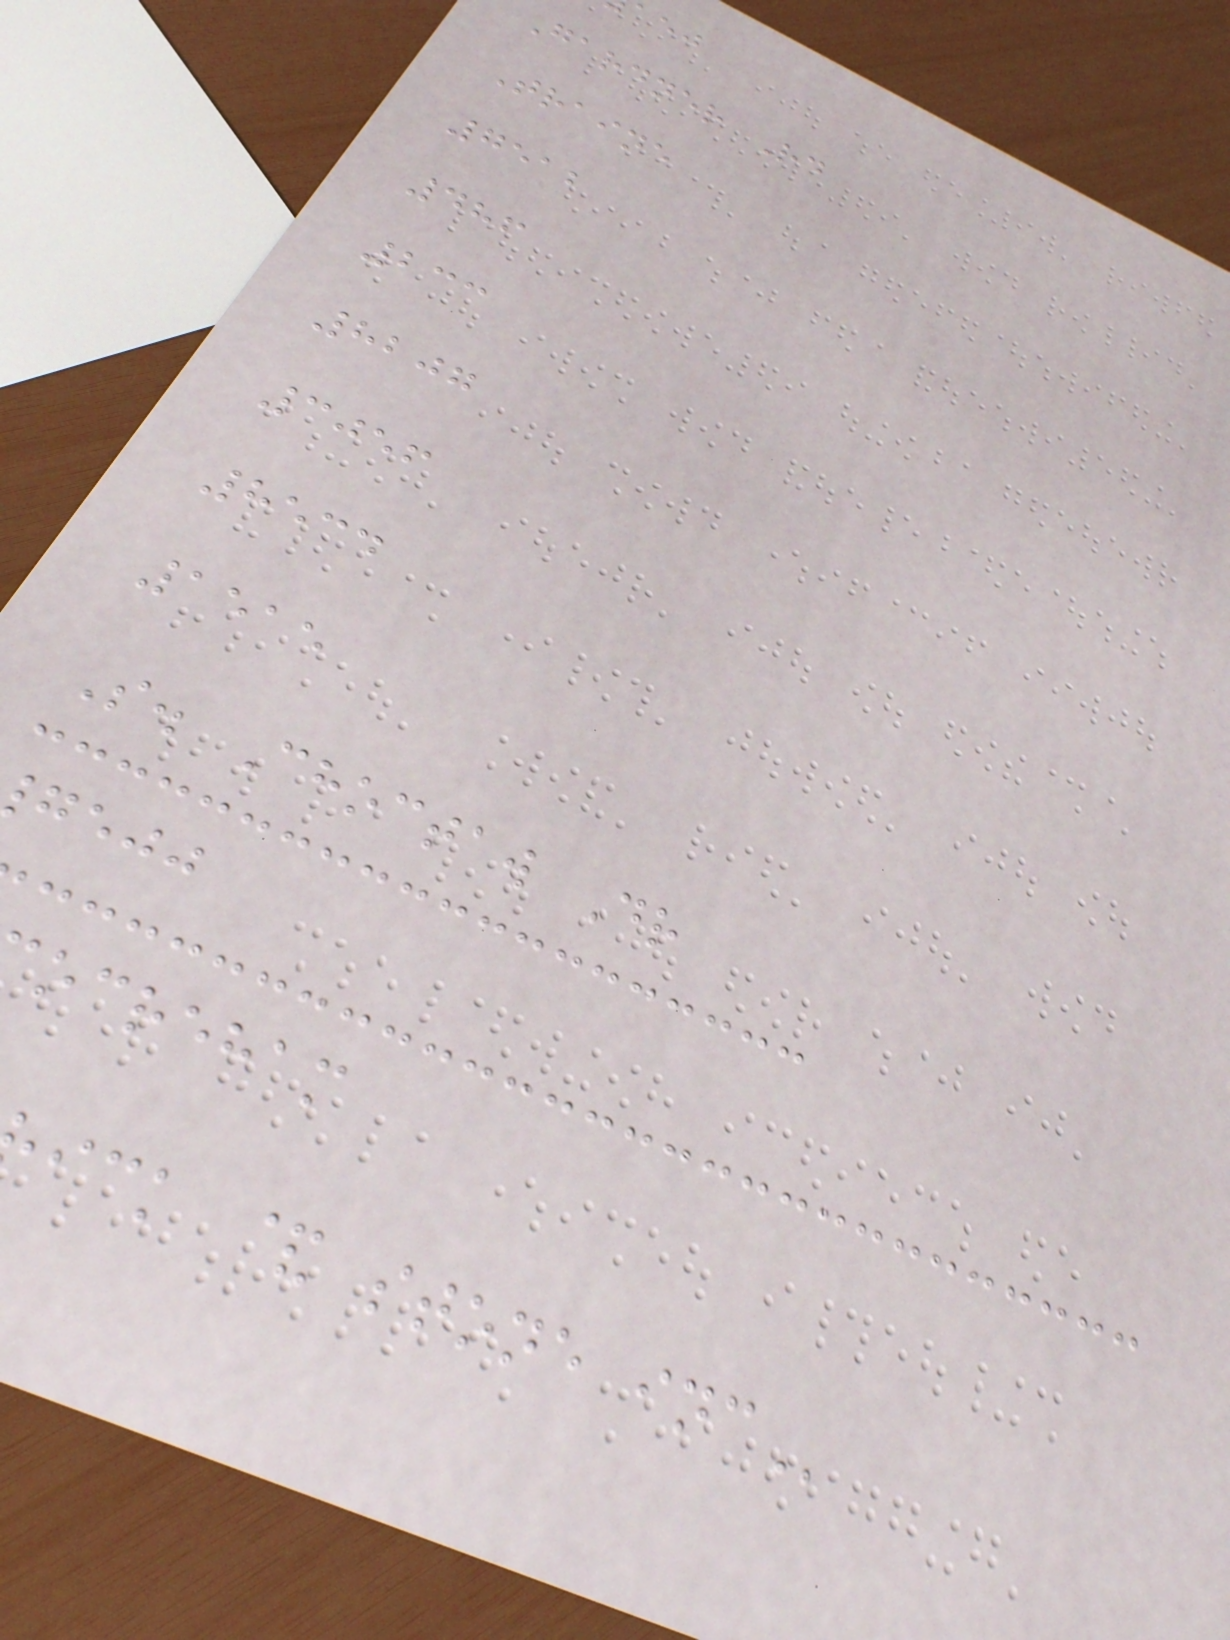Gardner Rd
Traine
7512
486
233
8207
3056
8534
1515
S. Choctaw Dr
gejj
ocreham
ick & stone
